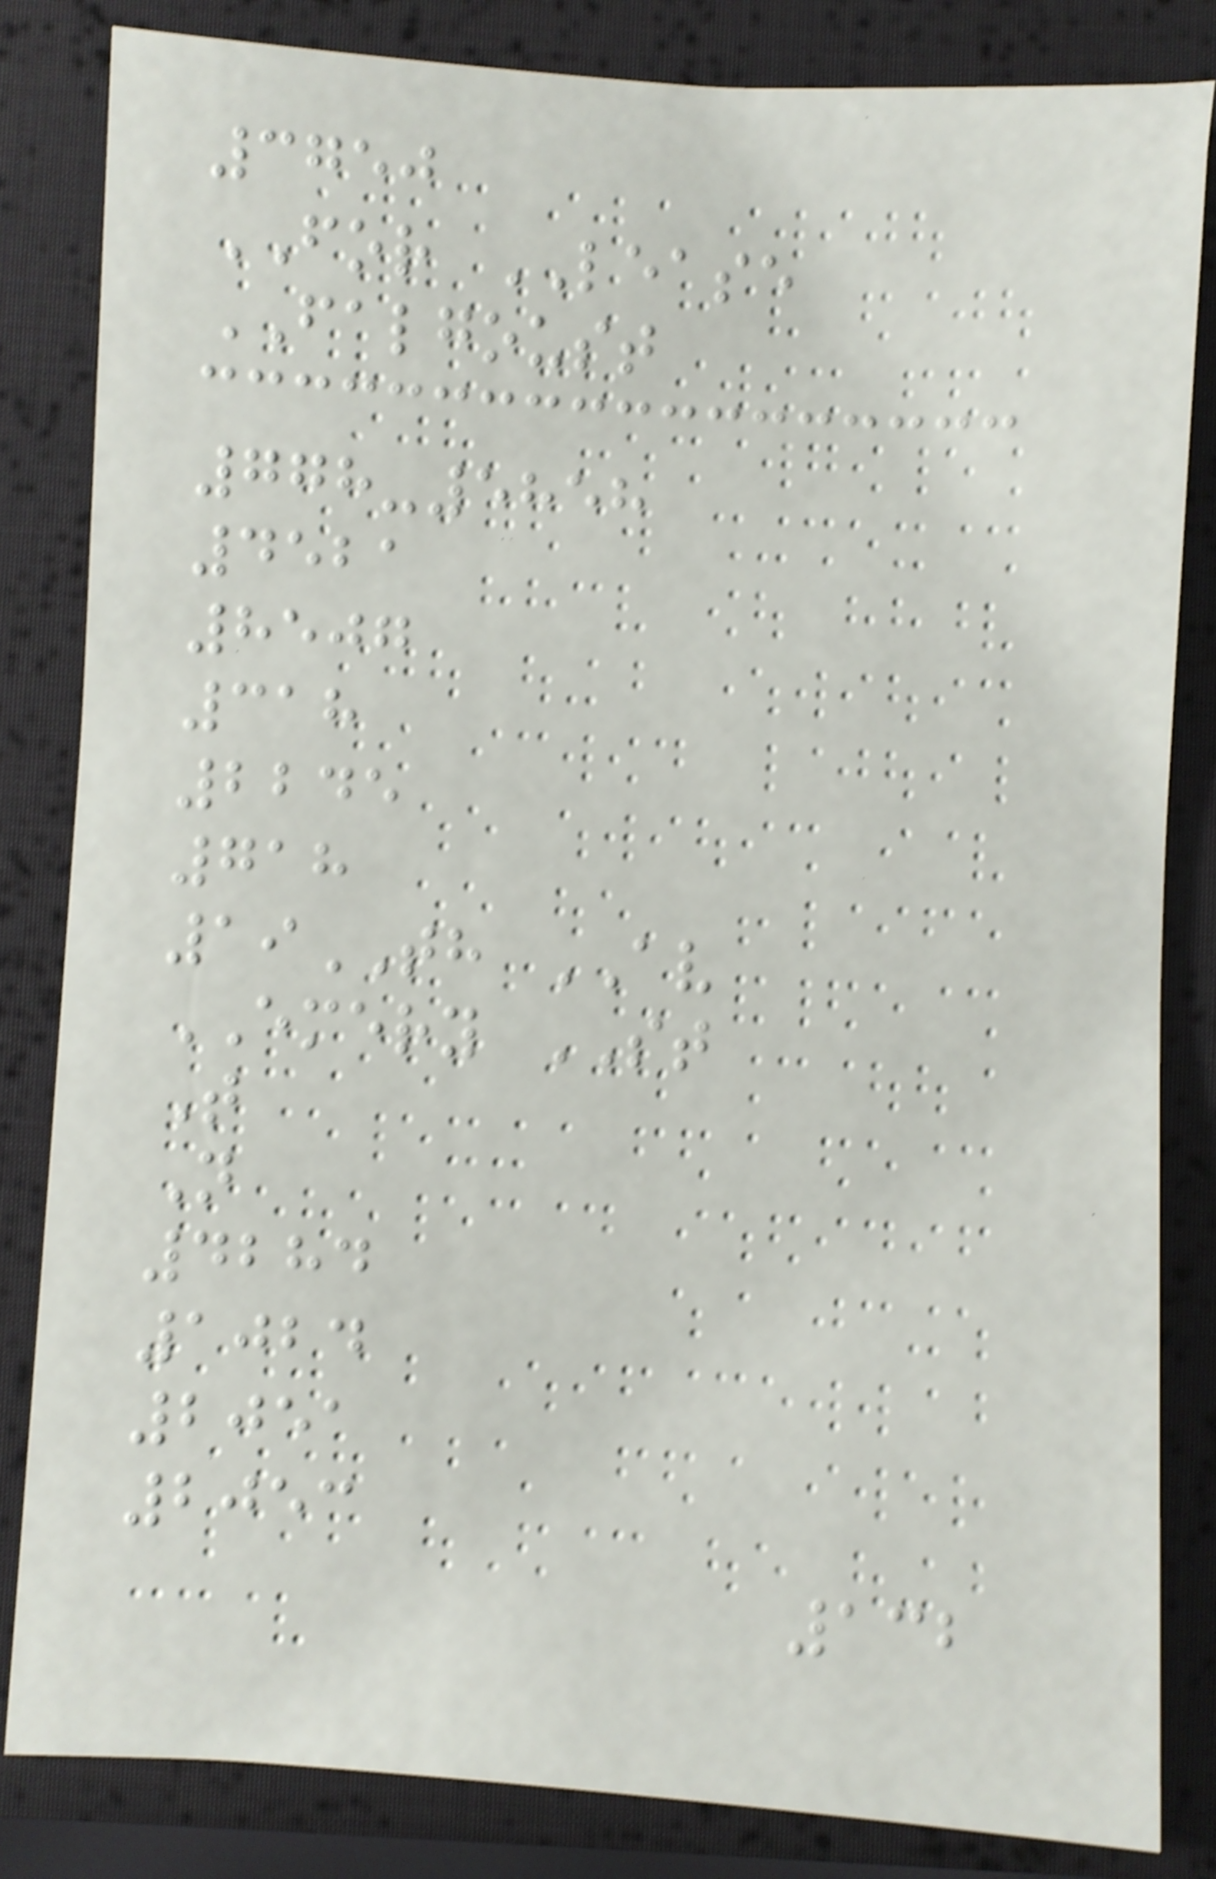3750
FOR LEASE
FALGOUST
778-5858
4521
8507
318
2245
718
19TH AV
EMERY ST
T
N
4284
1024
2051
2053
132
